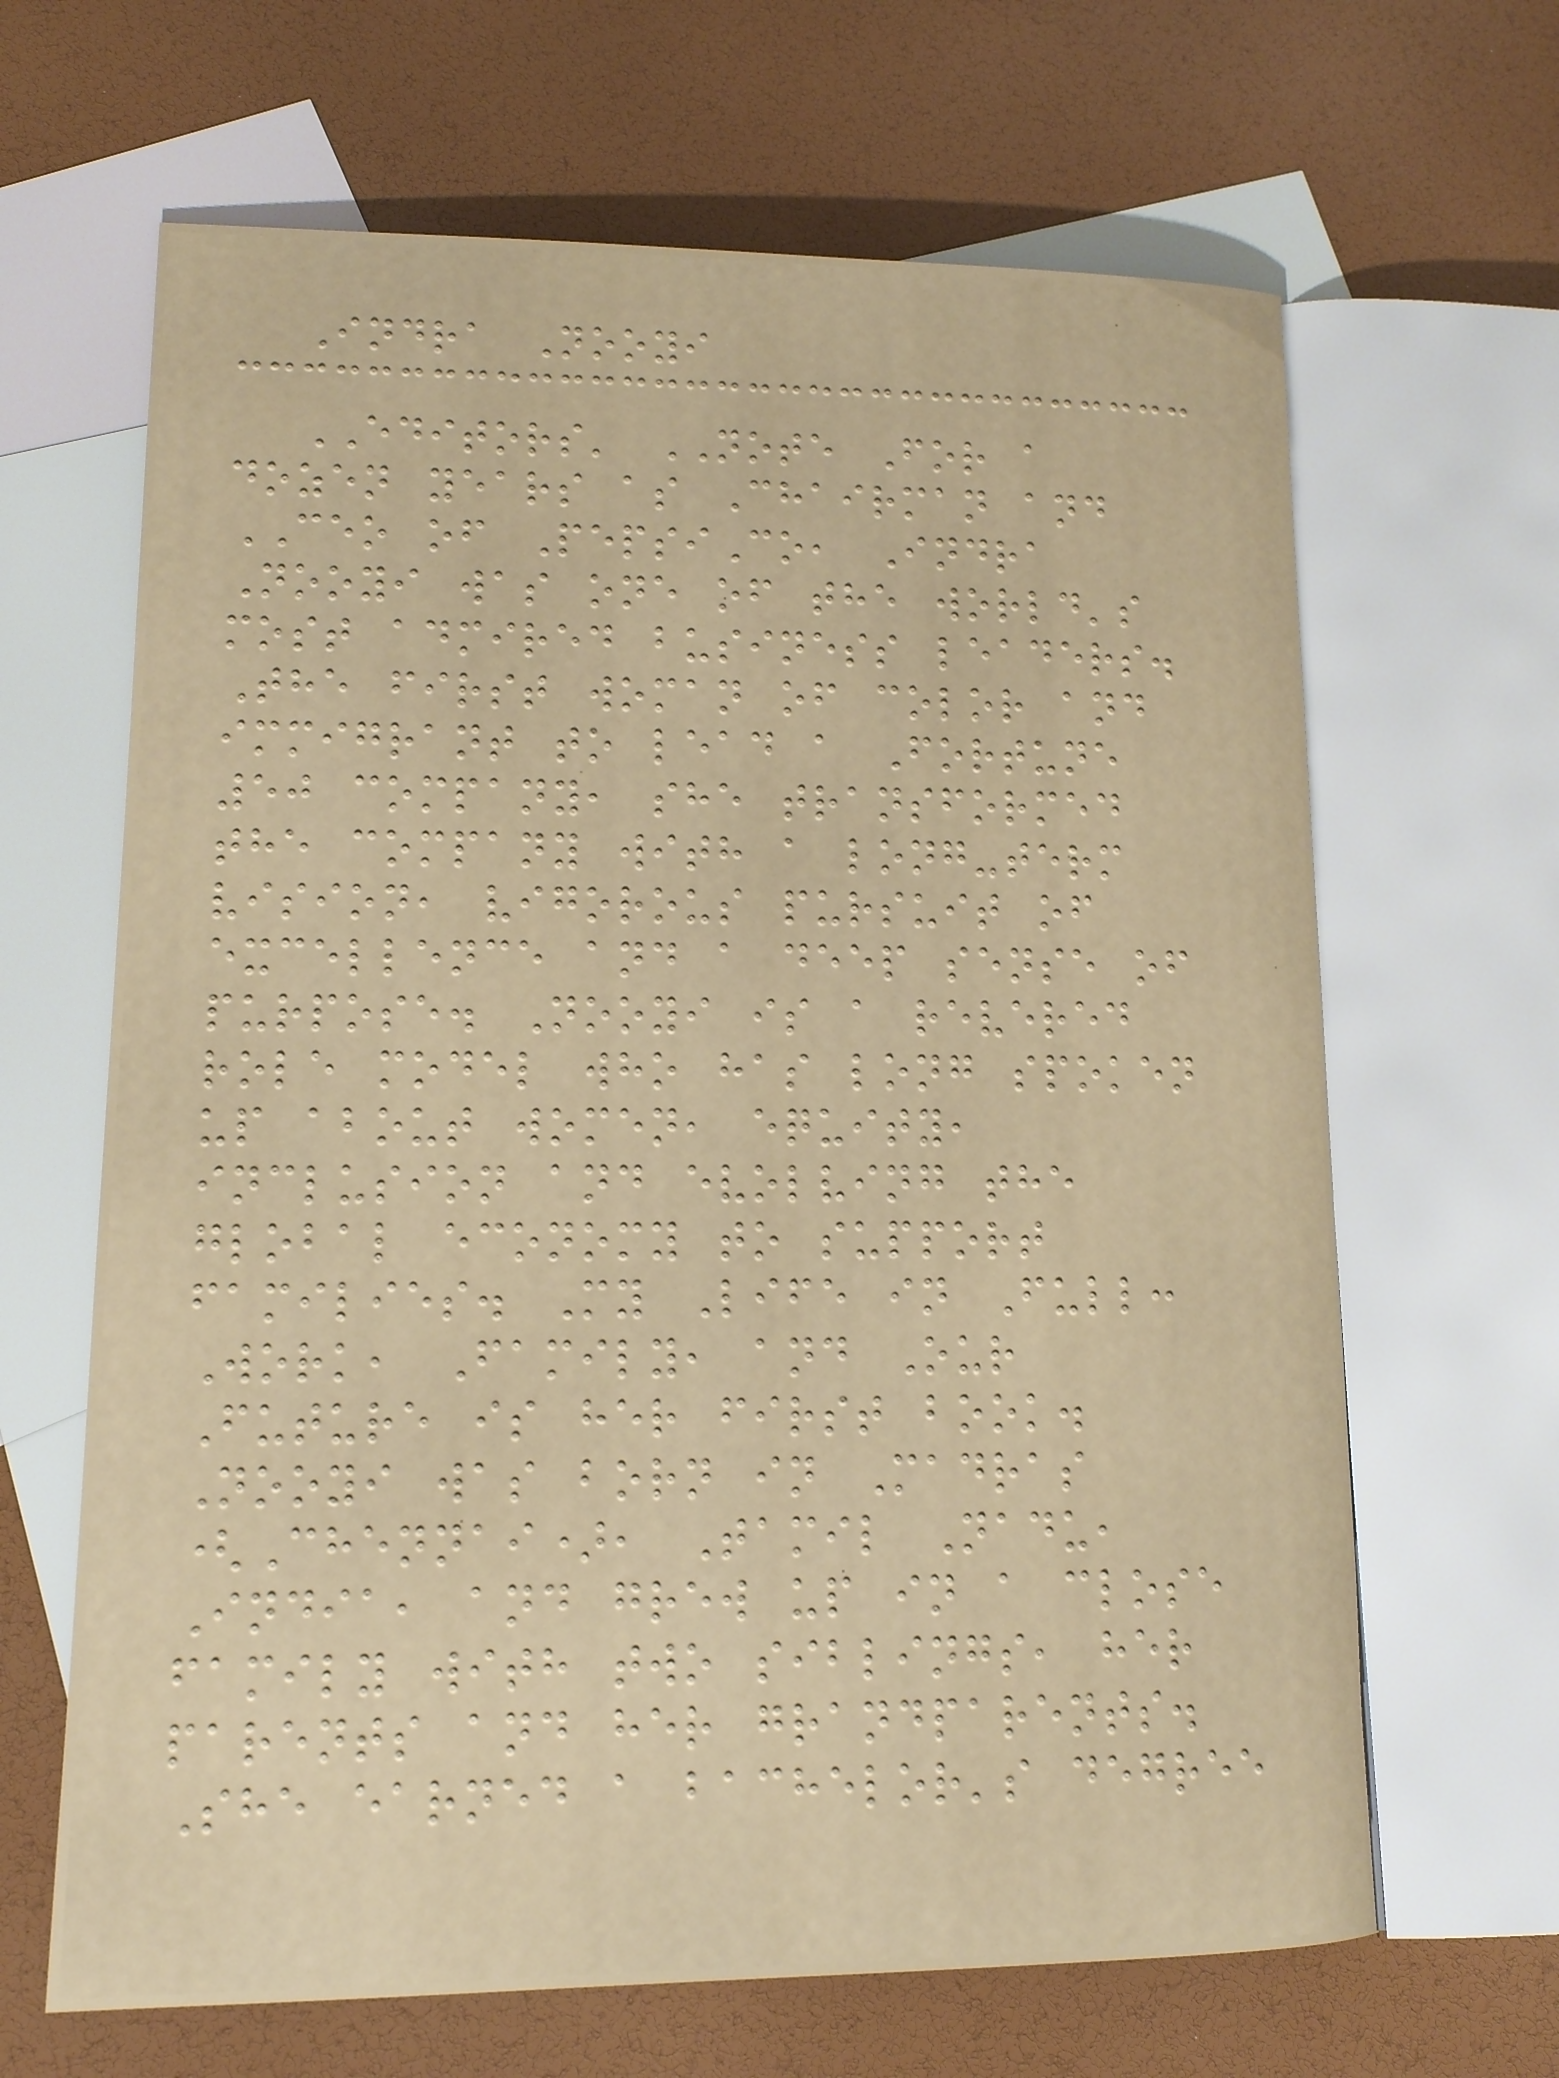Indra Nooyi
EDITORS' NOTE For a
dozen years as Chairman and
CEO of PepsiCo, Indra
Nooyi was one of the world's
most admired business leaders.
The first woman of color and
immigrant to lead a Fortune
50 company, she transformed
the company with a long-term
vision, vigorous pursuit of
excellence and a deep sense of
purpose. Nooyi is a revered
role model who has long spoken
up about women, equity,
inclusion and evolving the
global economy to support
families. My Life in Full:
Work, Family, and Our
Future is her first book.
Nooyi was born in Madras
(Chennai), Tamil Nadu,
India, and grew up in a close
family with two siblings, her
parents and her grandparents.
She earned a bachelor's degree
